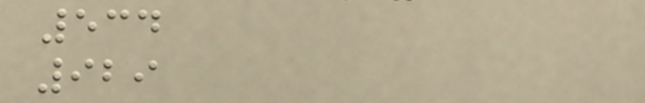534
929
